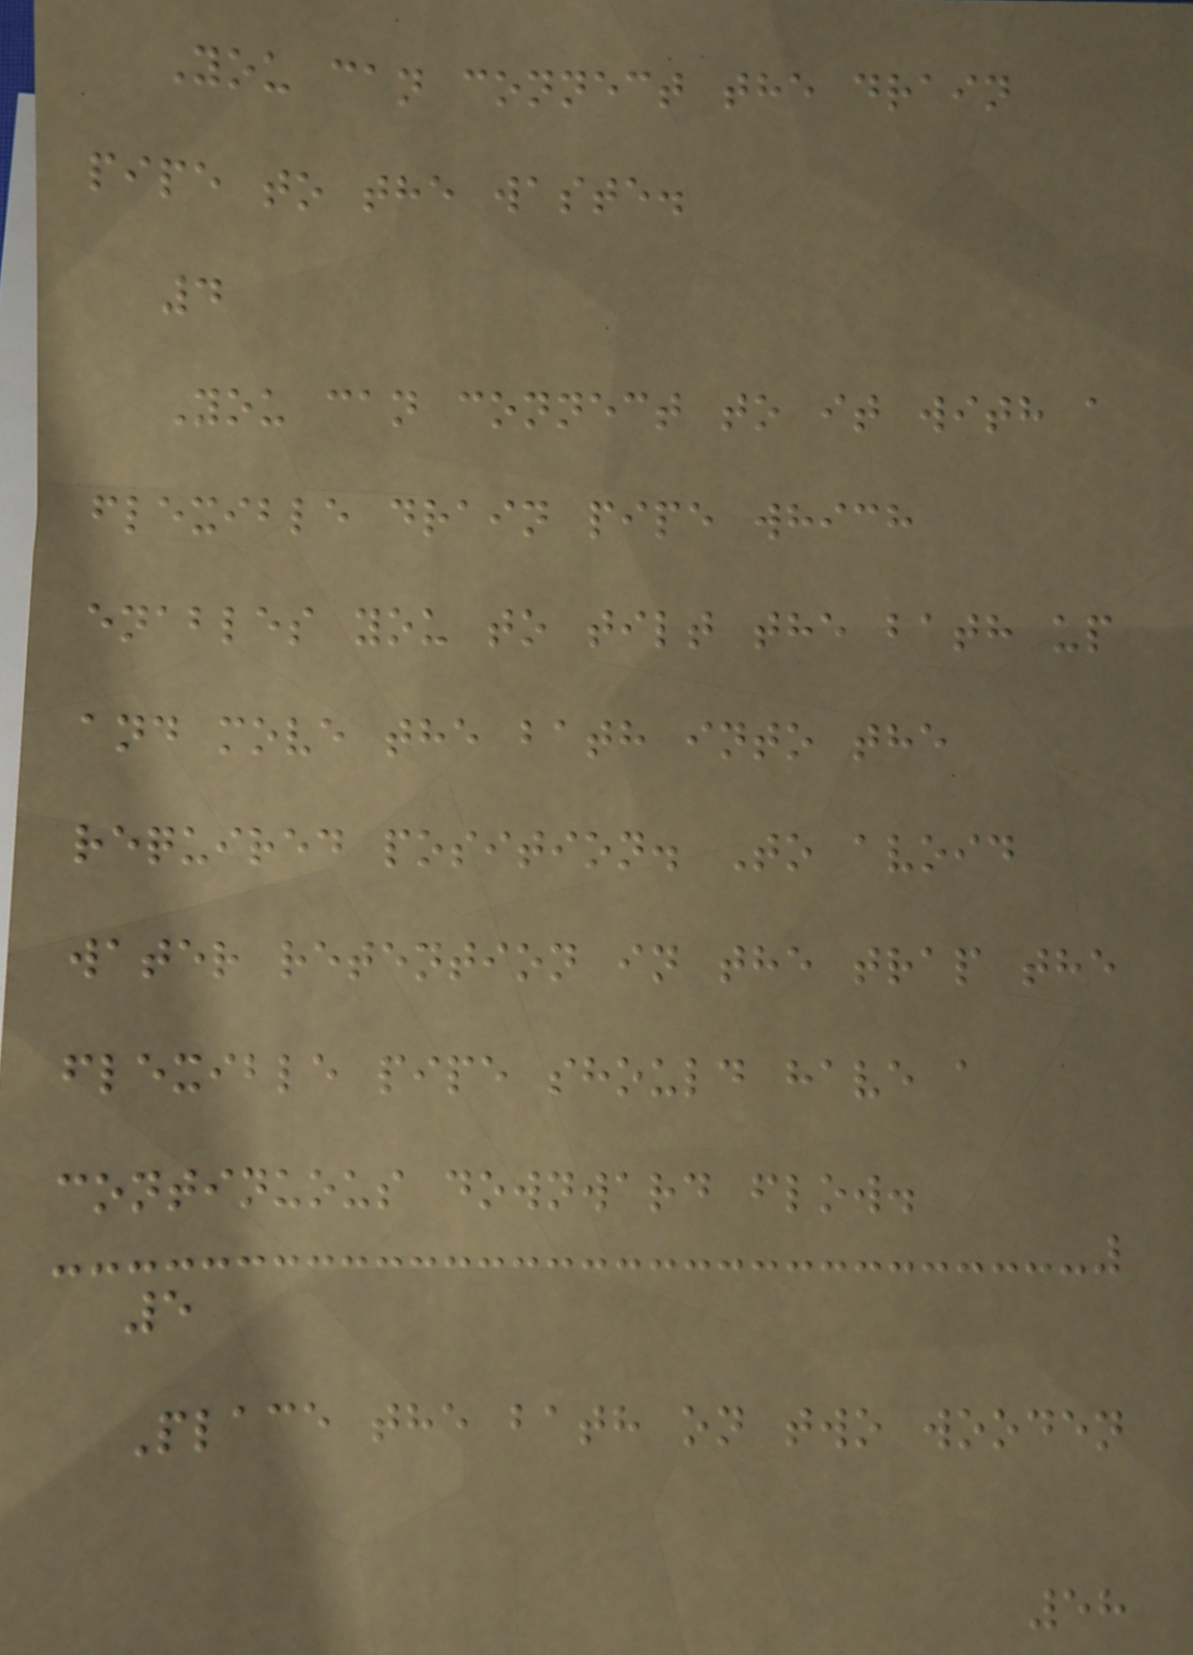You can connect the drain
pipe to the waste.
4
You can connect to it with a
flexible drain pipe which
enables you to tilt the bath up
and move the bath into the
required position. To avoid
water retention in the trap the
flexible pipe should have a
continuous downward flow.
5
Place the bath on two wooden
58
